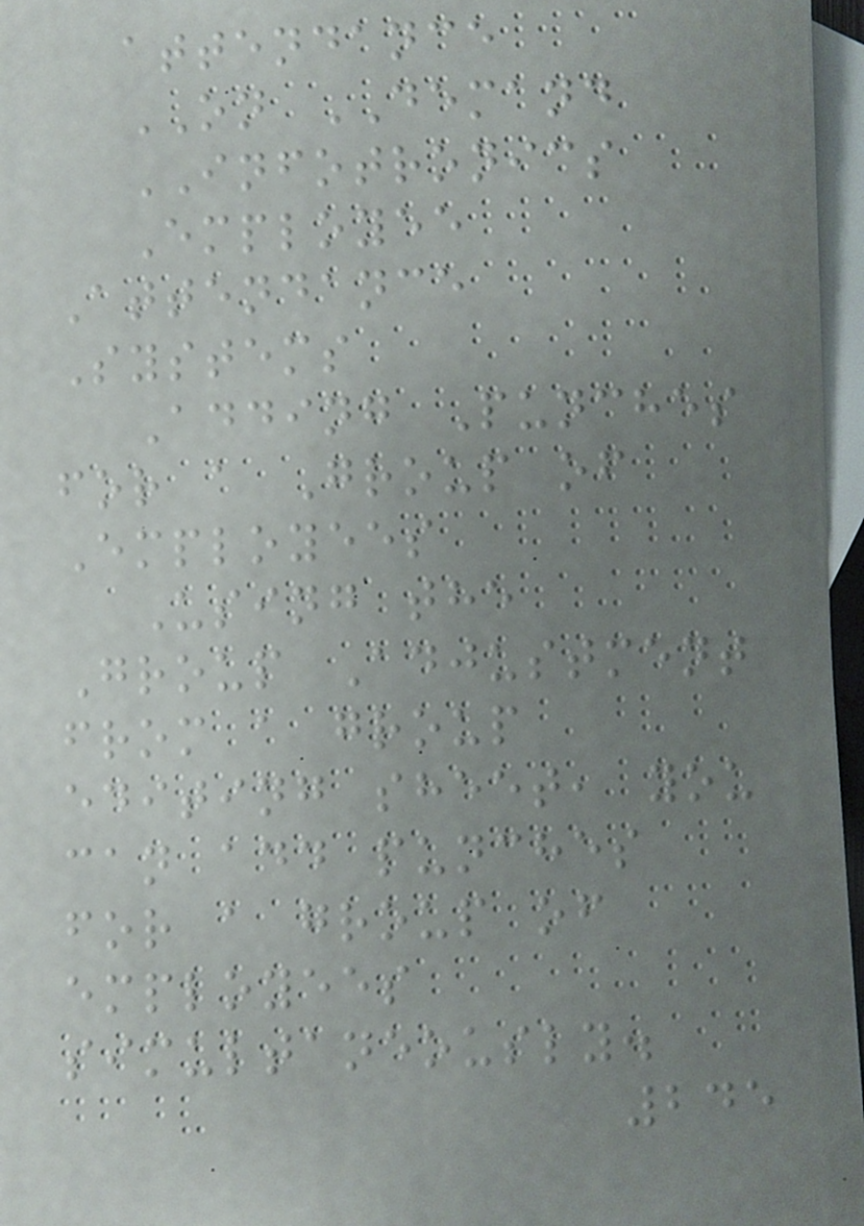attendance
ON DEMAND
INFOTRONICS
Employee
Attendance
Systems
Adding Punches
for a Group of
Employees
Using the
Group Adjustment
from a group
editing sheet, you
can add punches
for a group of
employees
simultaneously.
245
